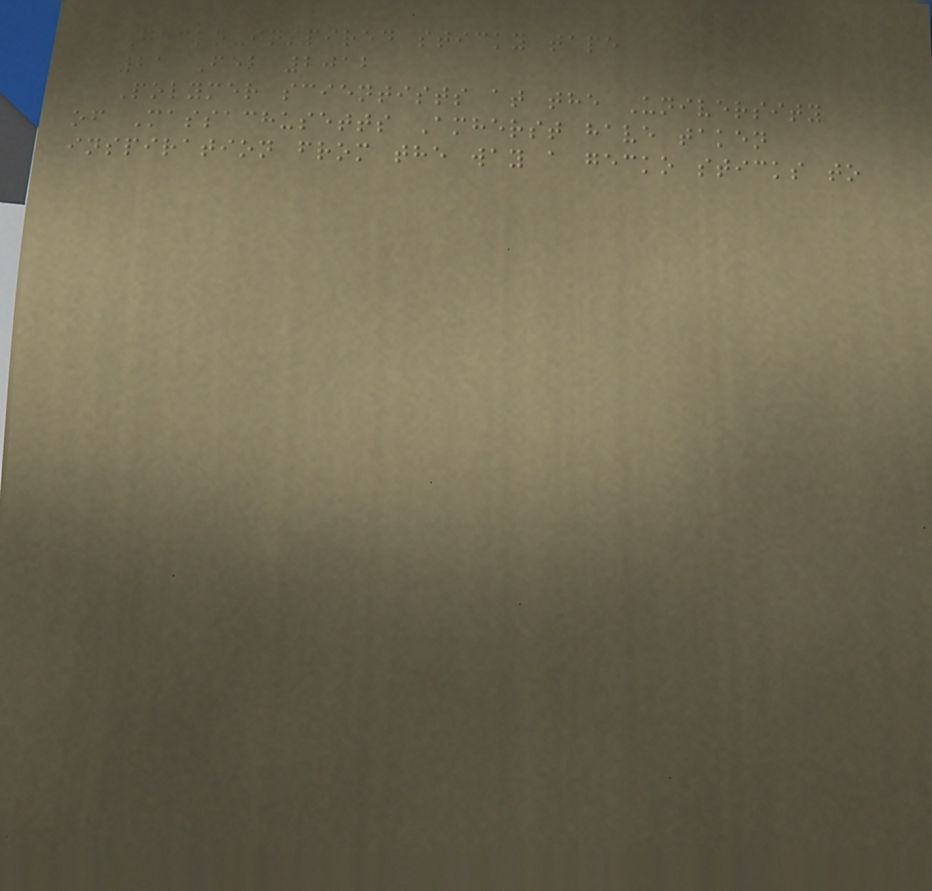Gecko-inspired sticky tape
21 Feb 2012
Polymer scientists at the University
of Massachusetts Amherst have taken
inspiration from the way a gecko sticks to
